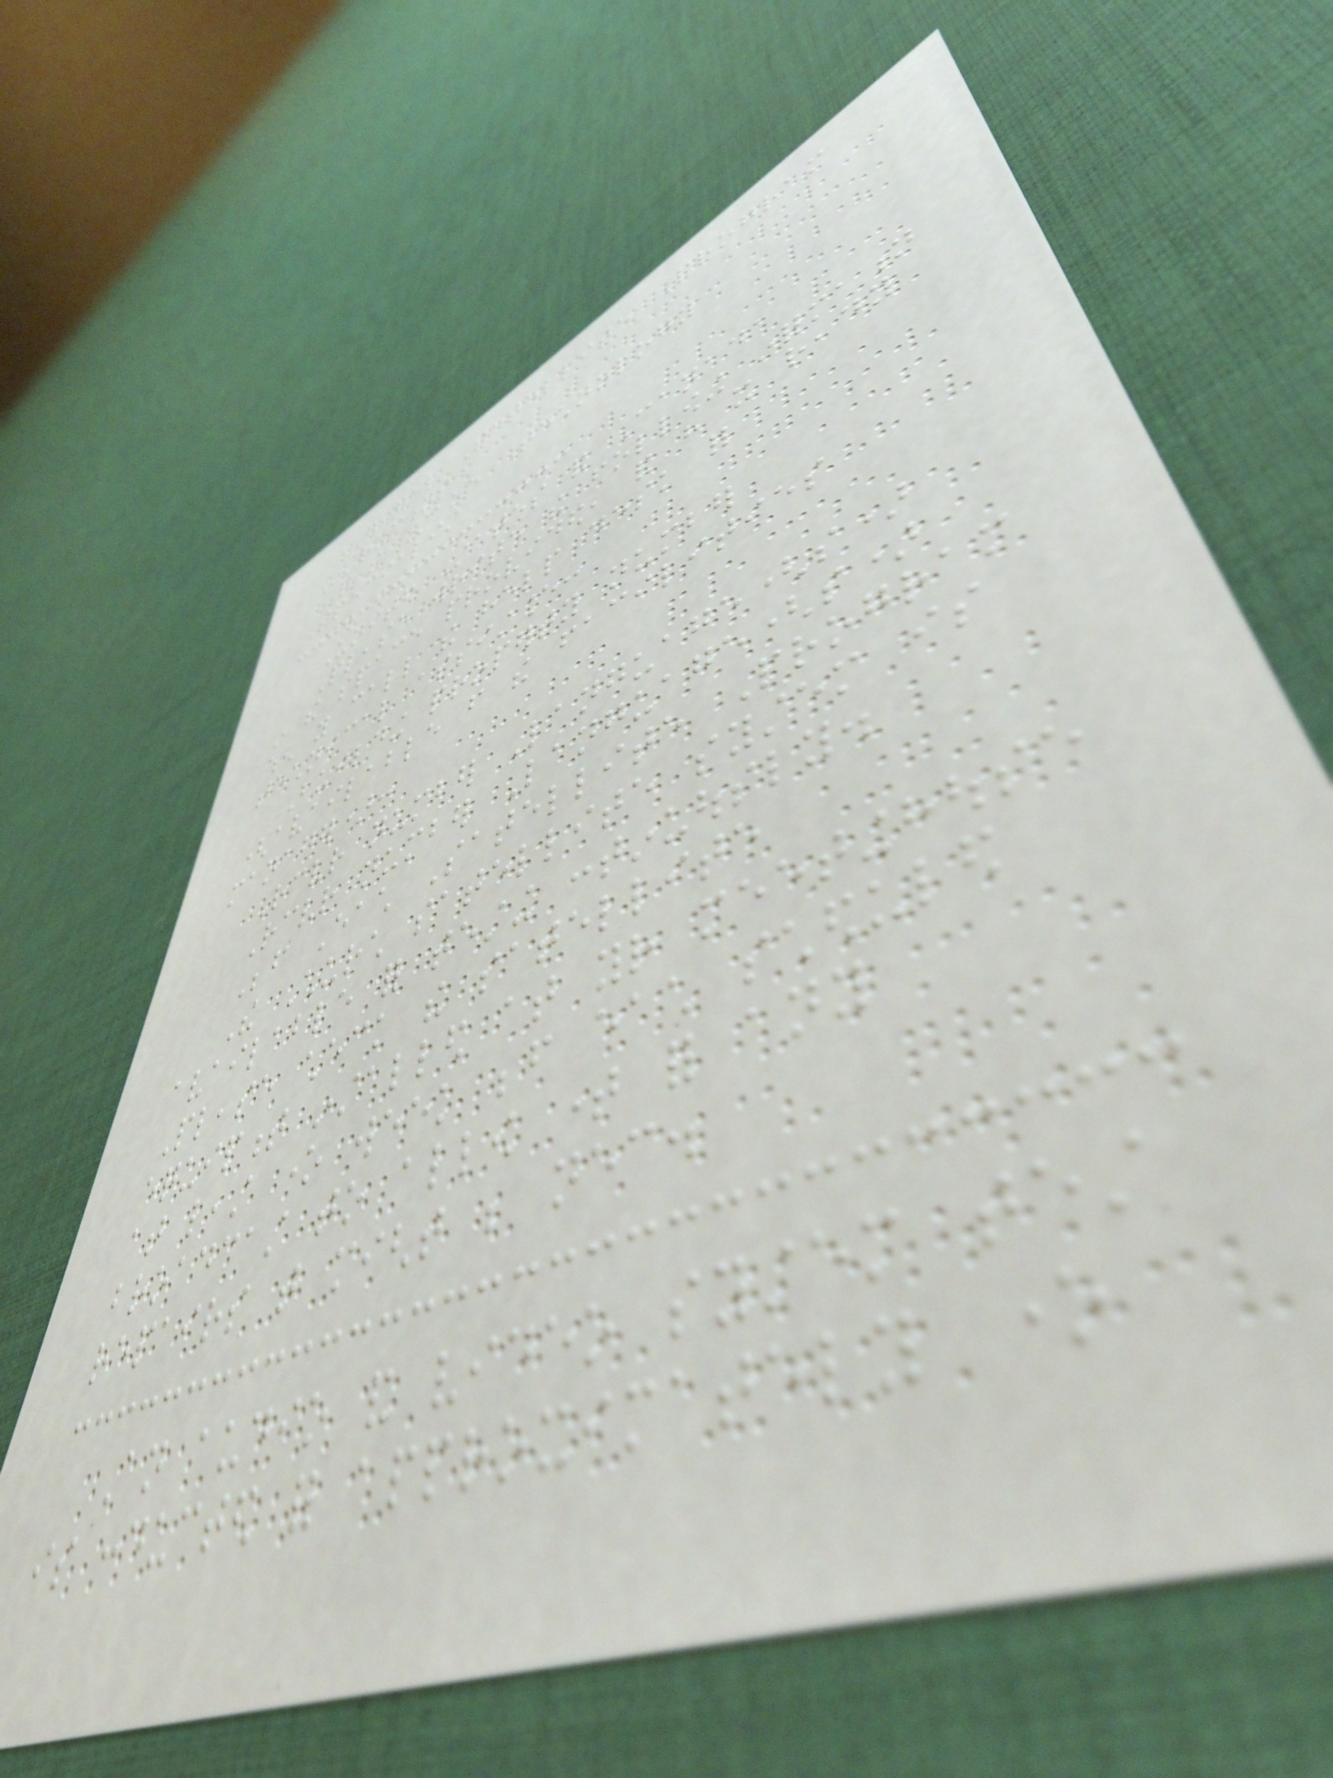General Satellite Program
Instructions
for the Stake Technology
Specialist
United States and Canada
Please write the following information
in the space provided, and have it ready
when you call the help desk for
technical assistance:
Building property number
(available from the facilities
manager):
Receiver number Language(s)
Receiver number Language(s)
Before Each Satellite Program
The Church satellite system is
available for testing continuously.
Please check the satellite
equipment installed at your meetinghouse
at least one week before each scheduled
broadcast to allow time for any
repairs that might be necessary.
An audio and video system test
is conducted for approximately one
